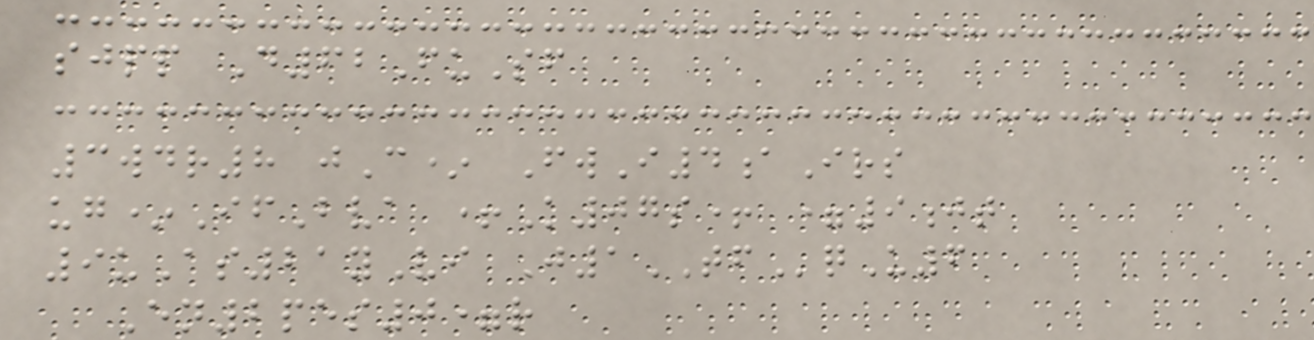sjpp D62FuSf
3wdr8 jC* FwI4aIrs
ug*IfBva +K07s+ =9jt
9uAs21yVi J1TFqU6
En2pes0=r
